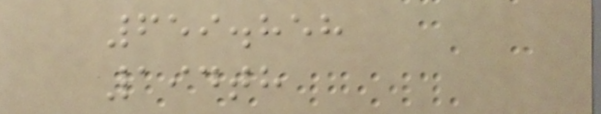659.858
194th
